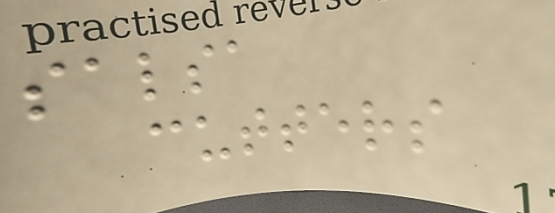salsa
cutters
